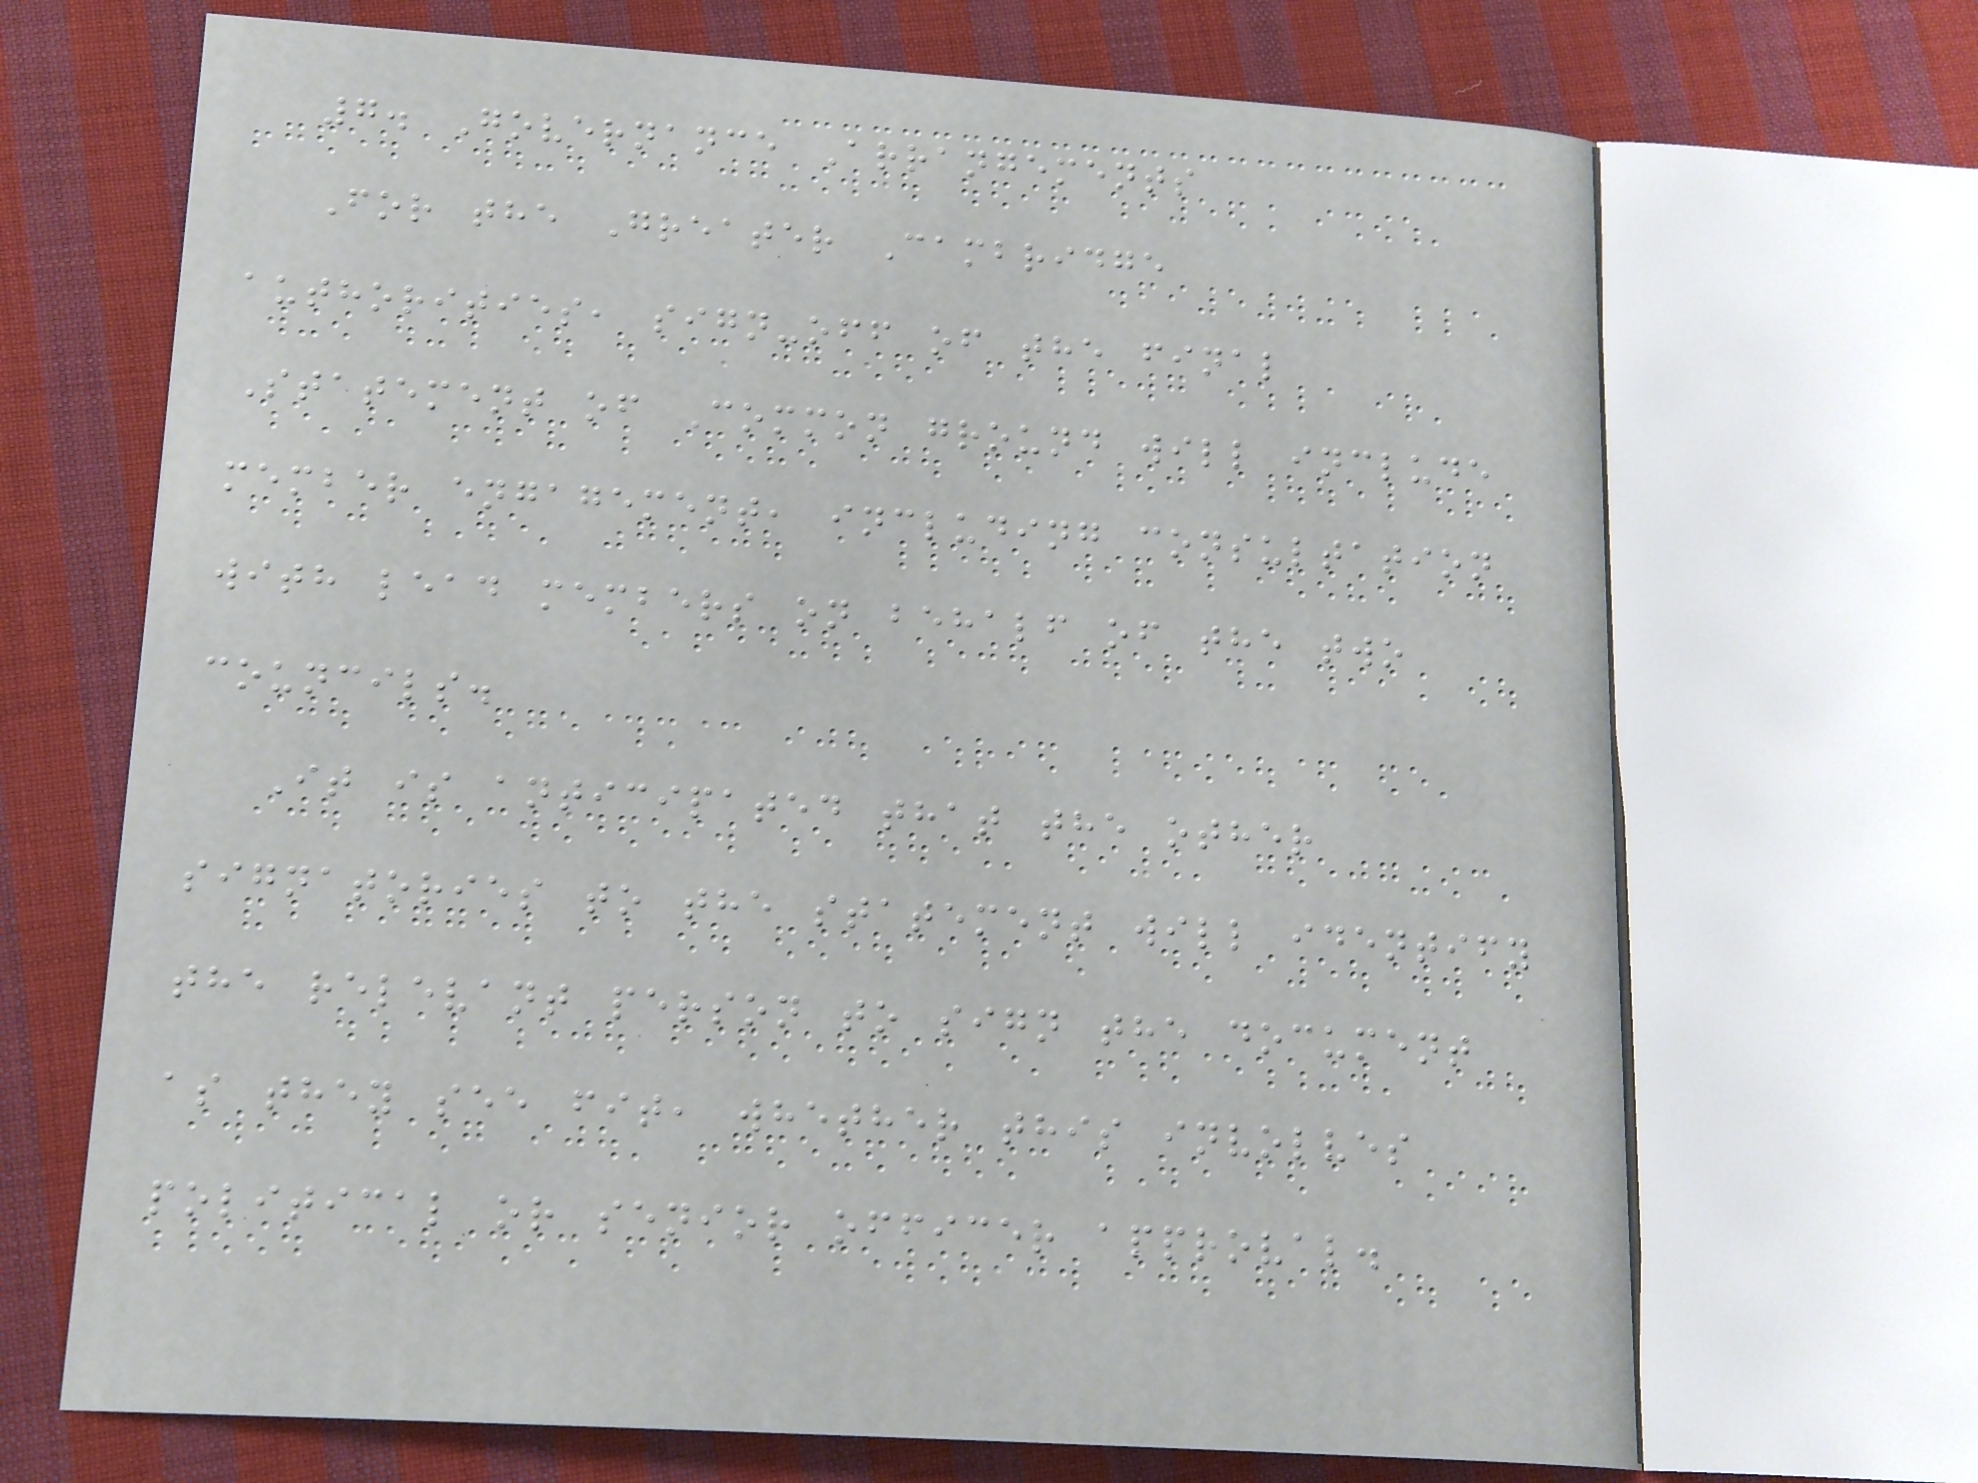7. Governance Arrangements
For the Greater Cambridge
authorities, sign-off of the final
Statement of Common ground will include
member engagement, including consultation
with lead members on behalf of the two
councils.
It is anticipated that the other
signatories to the statement will identify
the relevant person to sign the document
as they see fit, whether this involves
political or senior officer approval.
